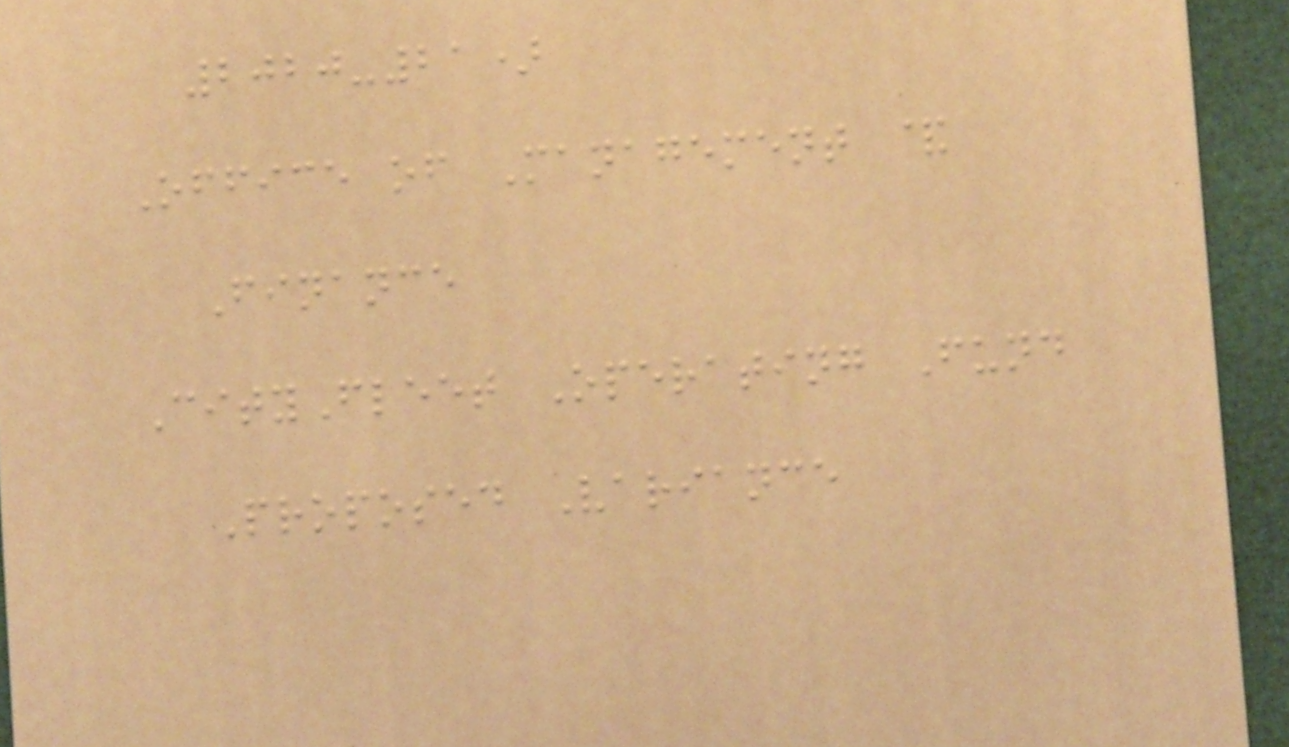2020-21)
Office of Management &
Finance
CityFleet Operating Fund
Proposed Variance
